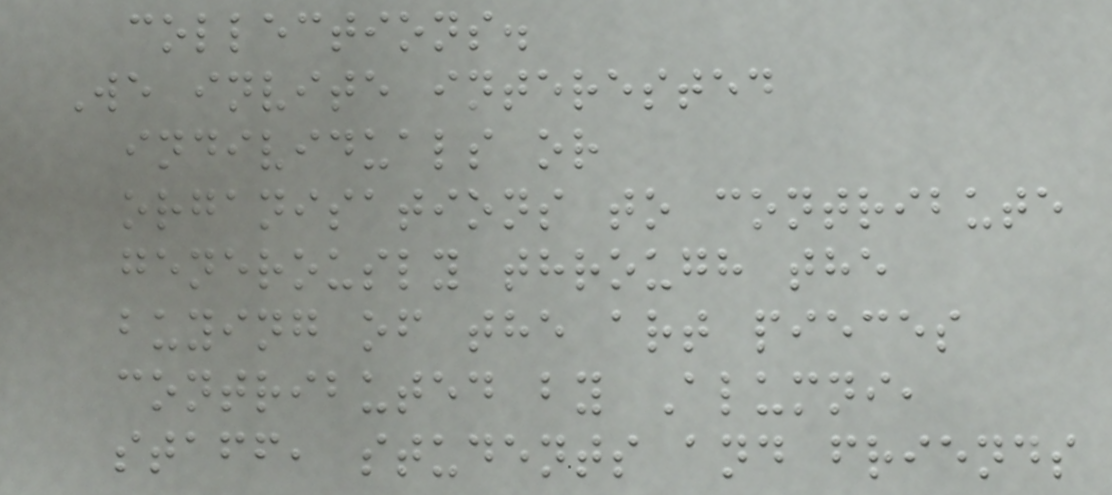collections.
We invite interested
individuals or
organisations to contribute
generously through the
buying of the art pieces
contributed by Alumni,
staff, students and friends
